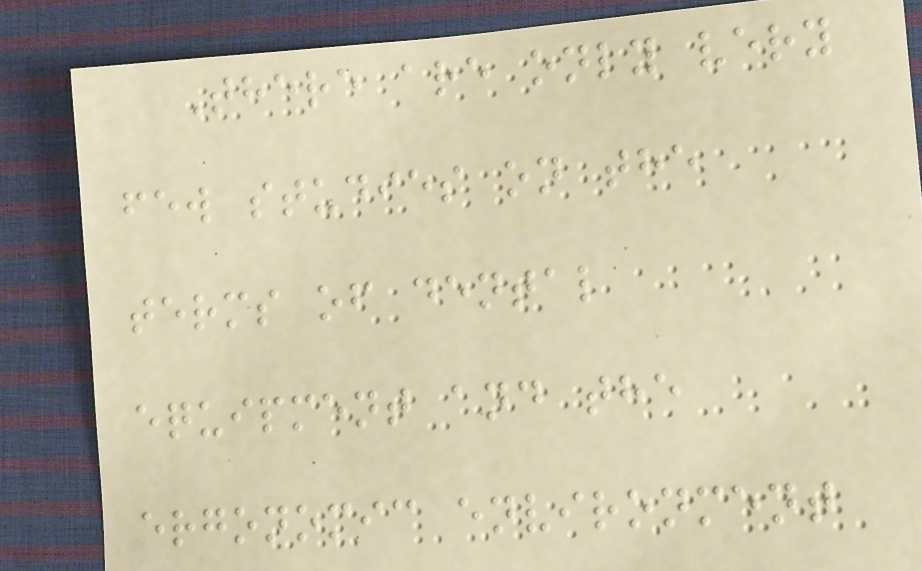There are only very
few studies on the
terms of dental
equipment and the
ergonomic environment
